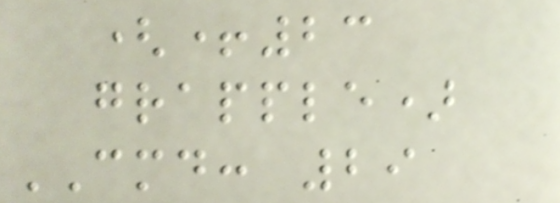(+23
grapple)
CMD: 29
